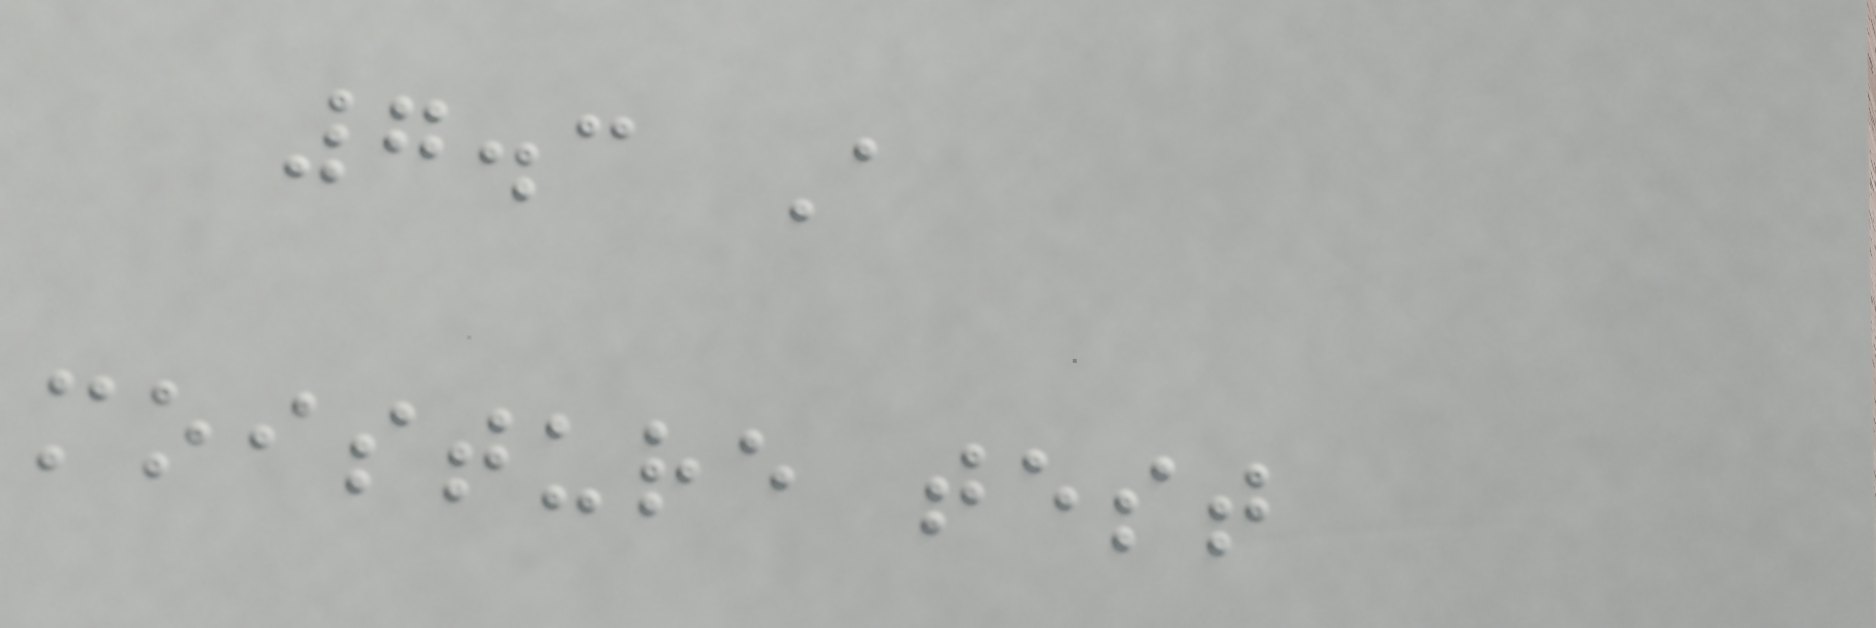7.3 A
moisture test
